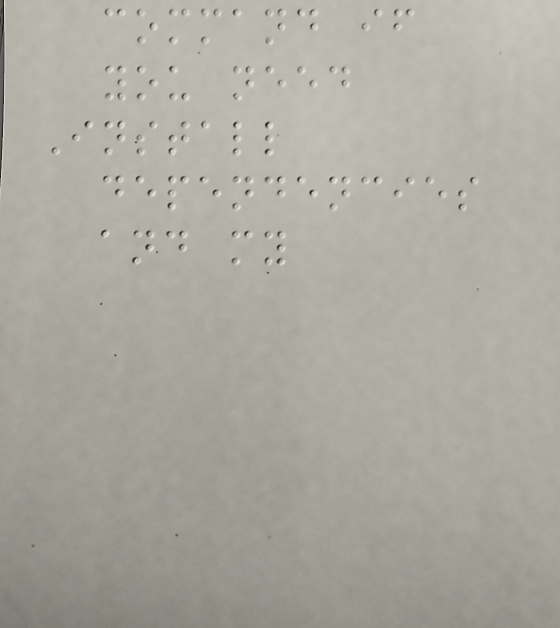command if
you need
Install
dependencies
and my
